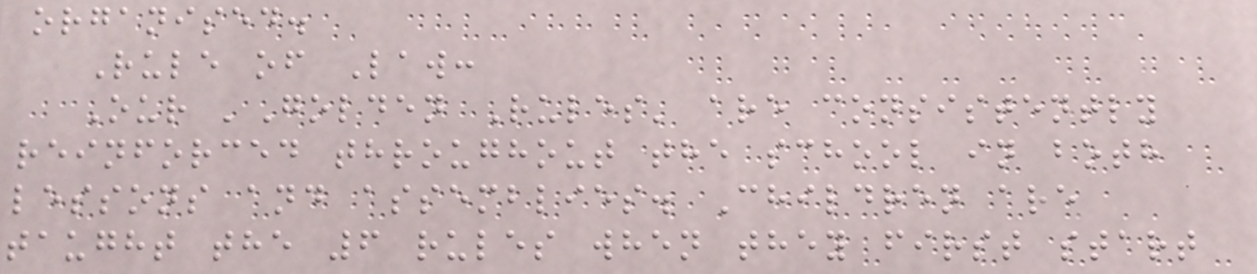organised.
Rule of Law:
Our 'Golden Rules' are consistently
reinforced throughout the school in both
lessons and assemblies. Children are
taught the 6 rules when they first start
